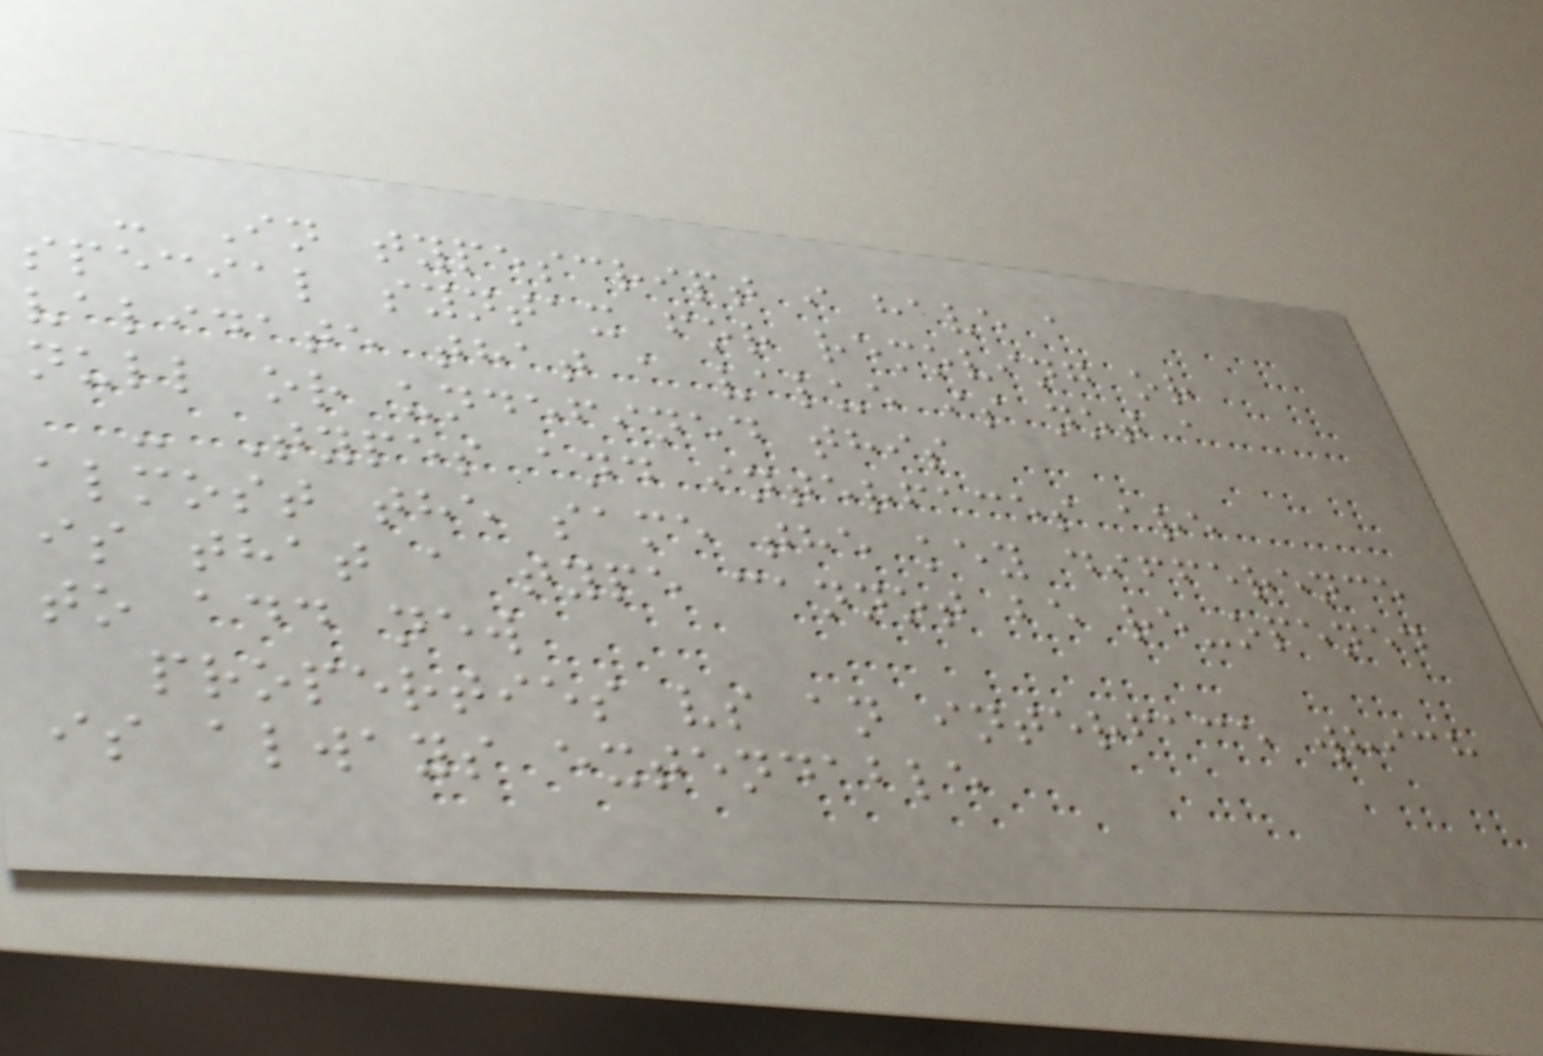- In typescript i have a
special syntax for removing or
validate that a value is not a
null or undefined this
- Types and interfaces are
almost the same the key difference
is that a type cannot be re-opened
to add new
properties vs an interface which
is always extendable
